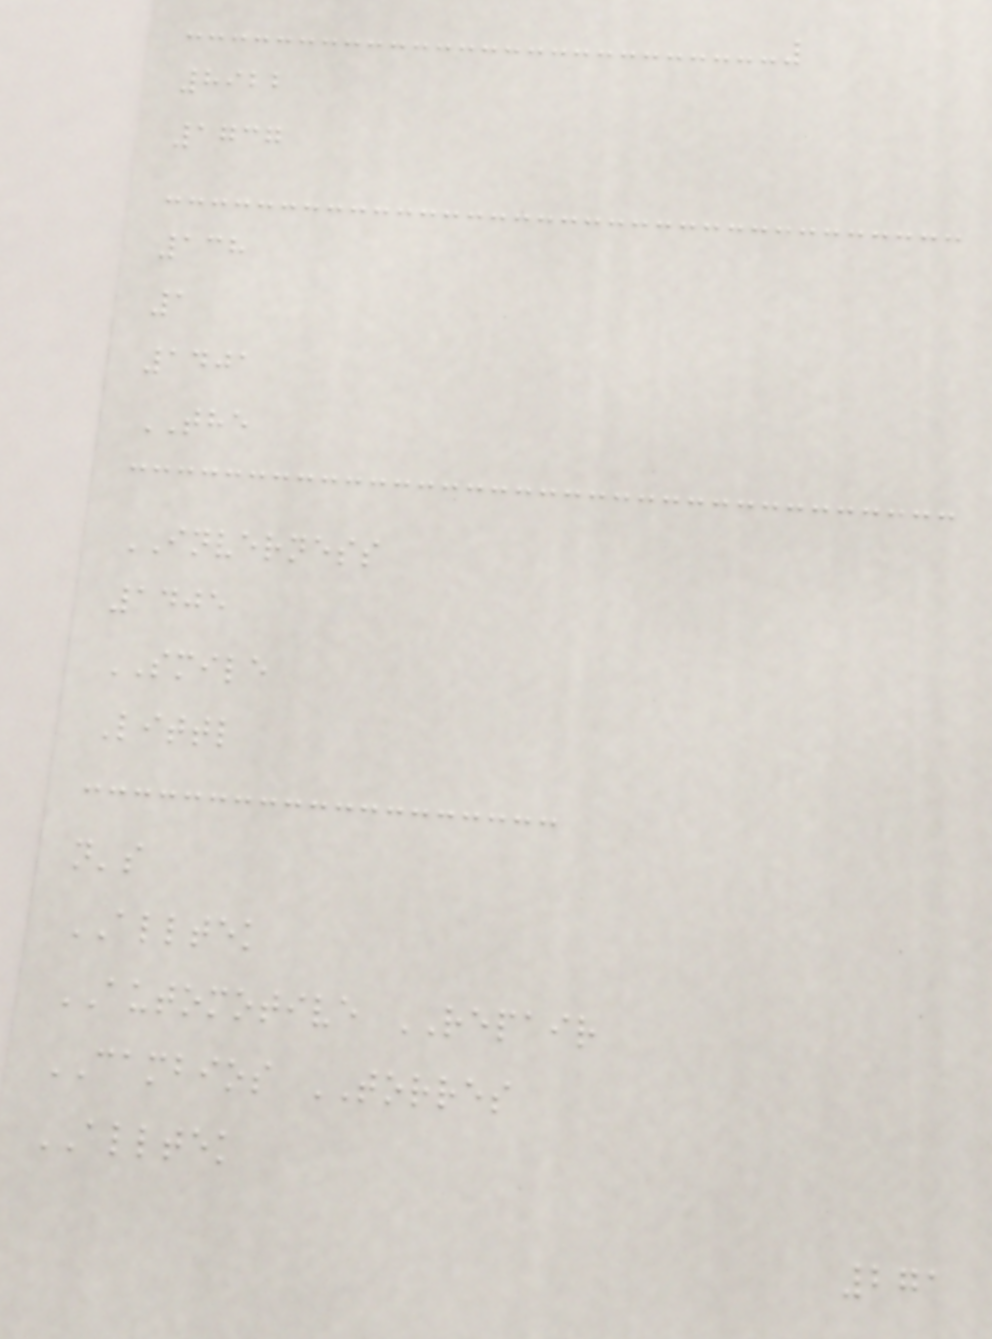8922
1737
138
1
1401
THE
INVERNESS
1405
SMILE
Littl
n's
ALLTEK
AUTOMOTIVE REPAIR
CAMBIOS TORRES
ALLTEK
271
